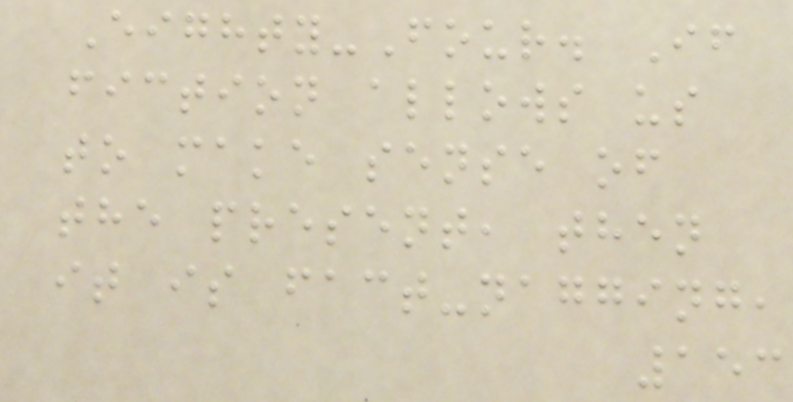Eighty-Four. If
fiction allows us
to make sense of
the present, then
it is fact-nagging,
153
